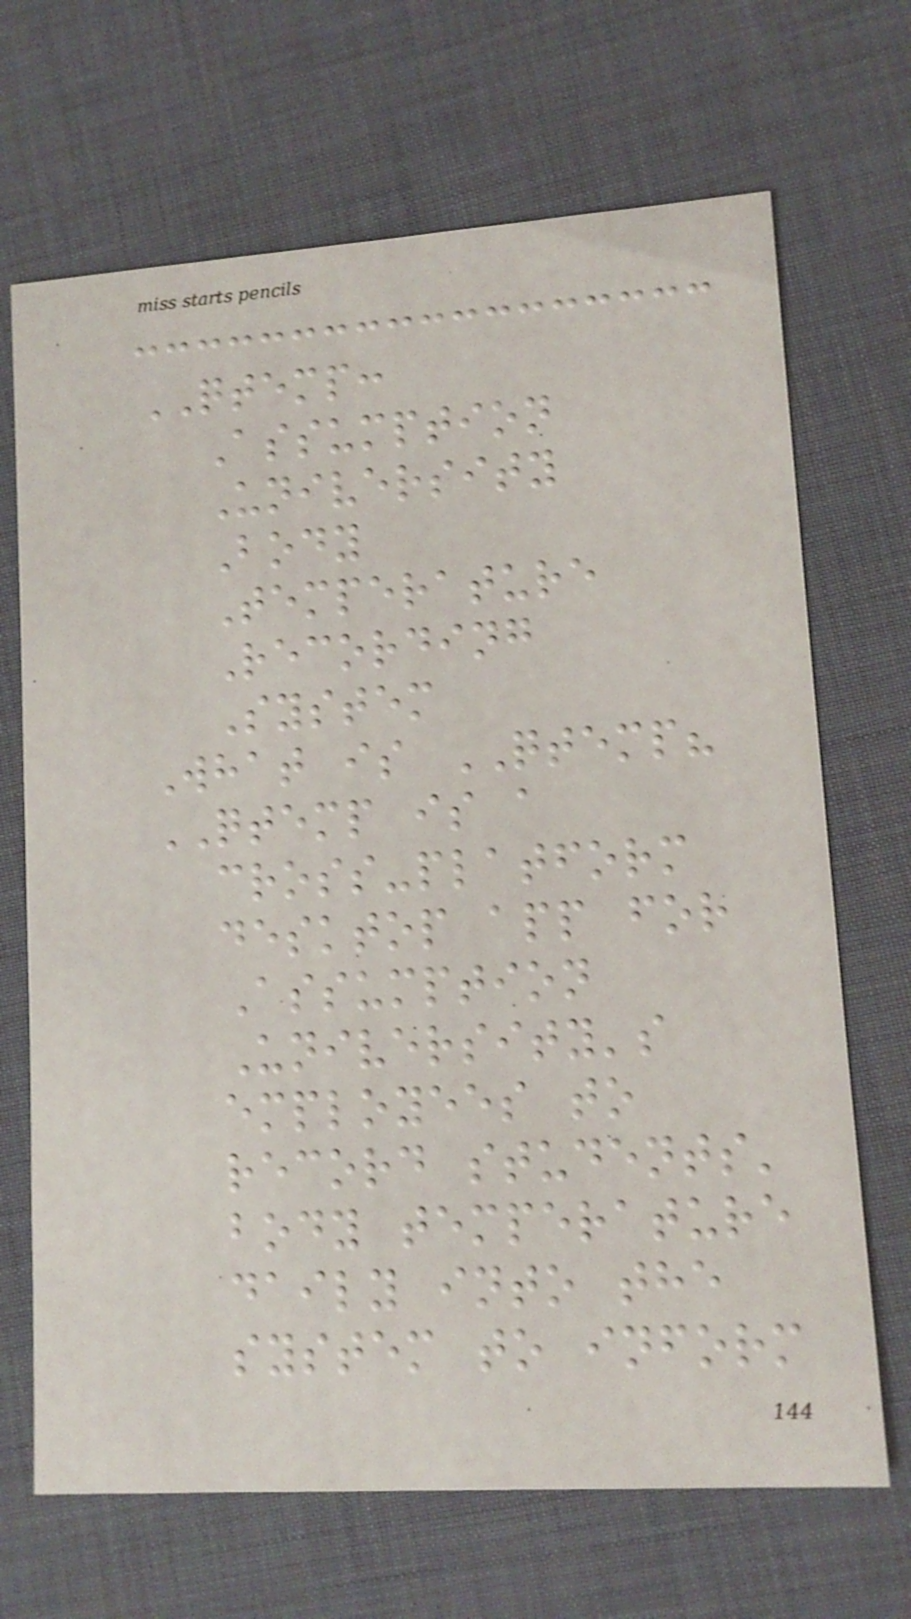QTEMP:
Assumption
University
Body
Temperature
Recording
System
What is QTEMP?
QTEMP is a
cross-platform
desktop app for
Assumption
University's
employees to
record students'
body temperature
daily into the
system to inform
